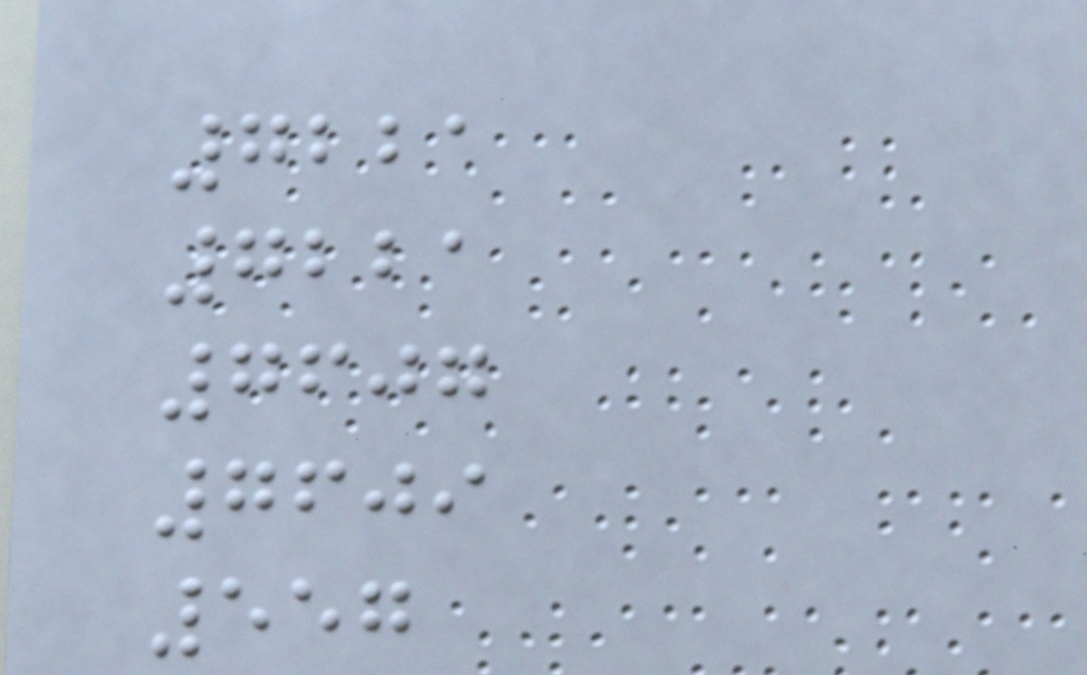7221
7221
7607
7609
557
